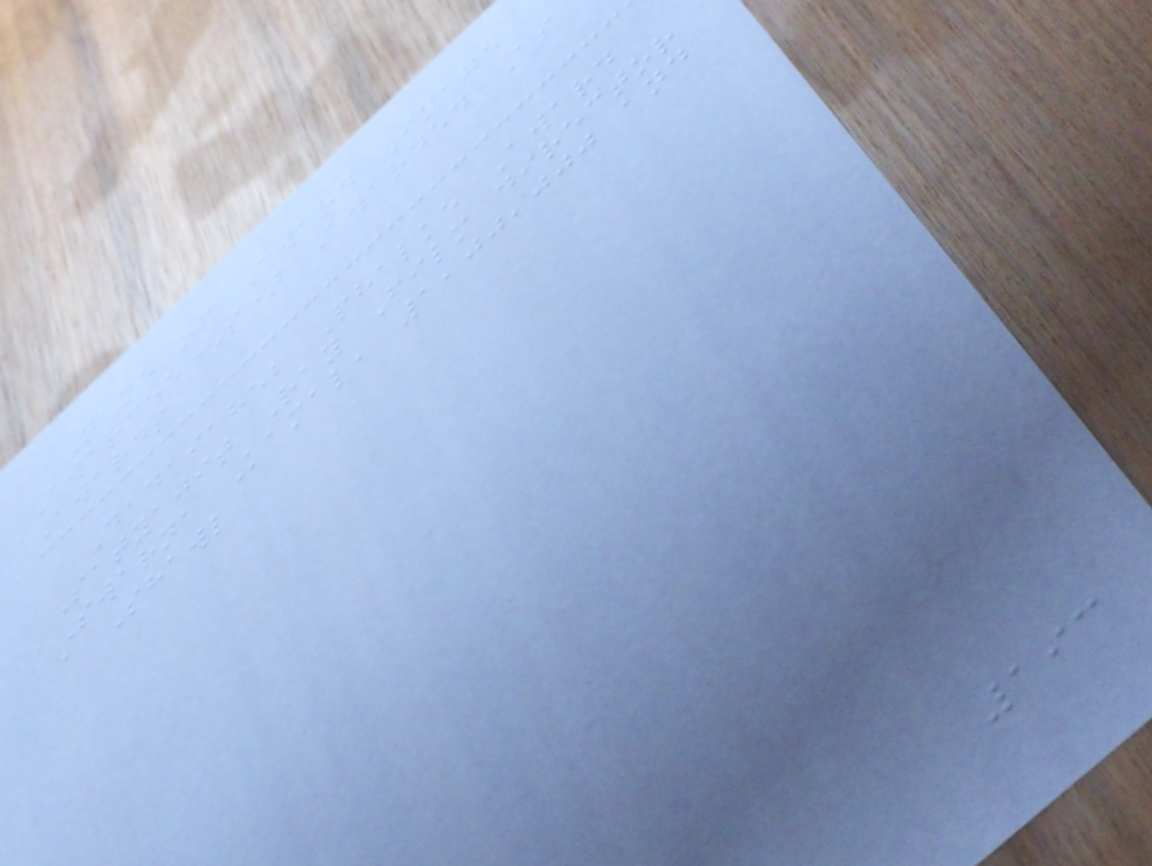Name of Award Image
Awardee(s) Awarded As
Awards
Dadasaheb Phalke Award
Satyajit Ray Film director
Swarna Kamal, 1,00,000 and
a Shawl
193
